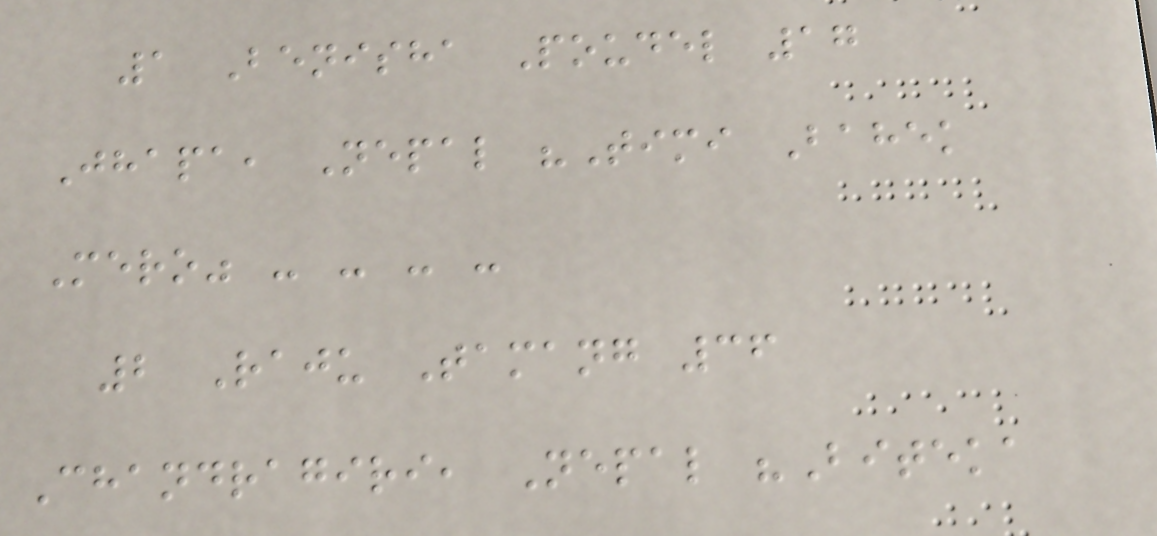1 Benisha Poudel 17
Jhapa, Nepal "Timi Bahek
Mero" - - - -
2 Raju Tamang 36
Chandragiri, Nepal "Biteka
